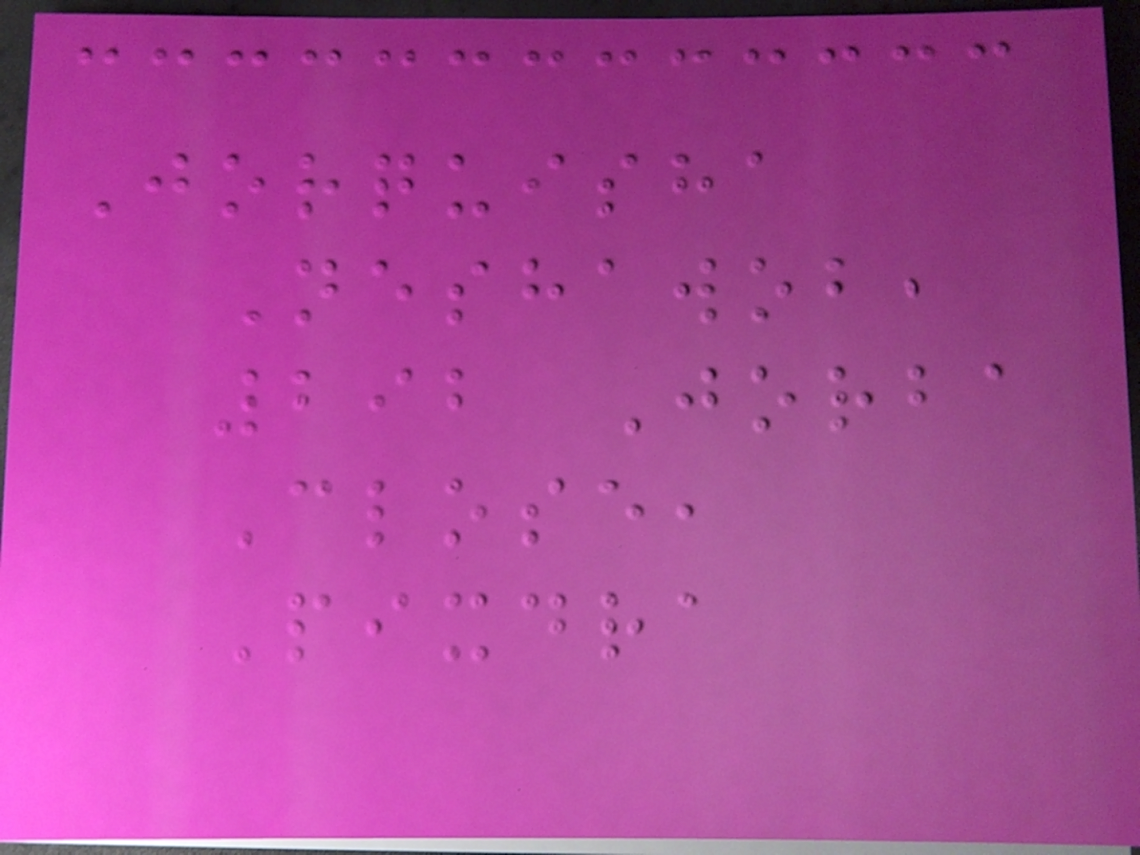Jorquisha
Neshawob,
292 Jorba
Close,
Pixdra
